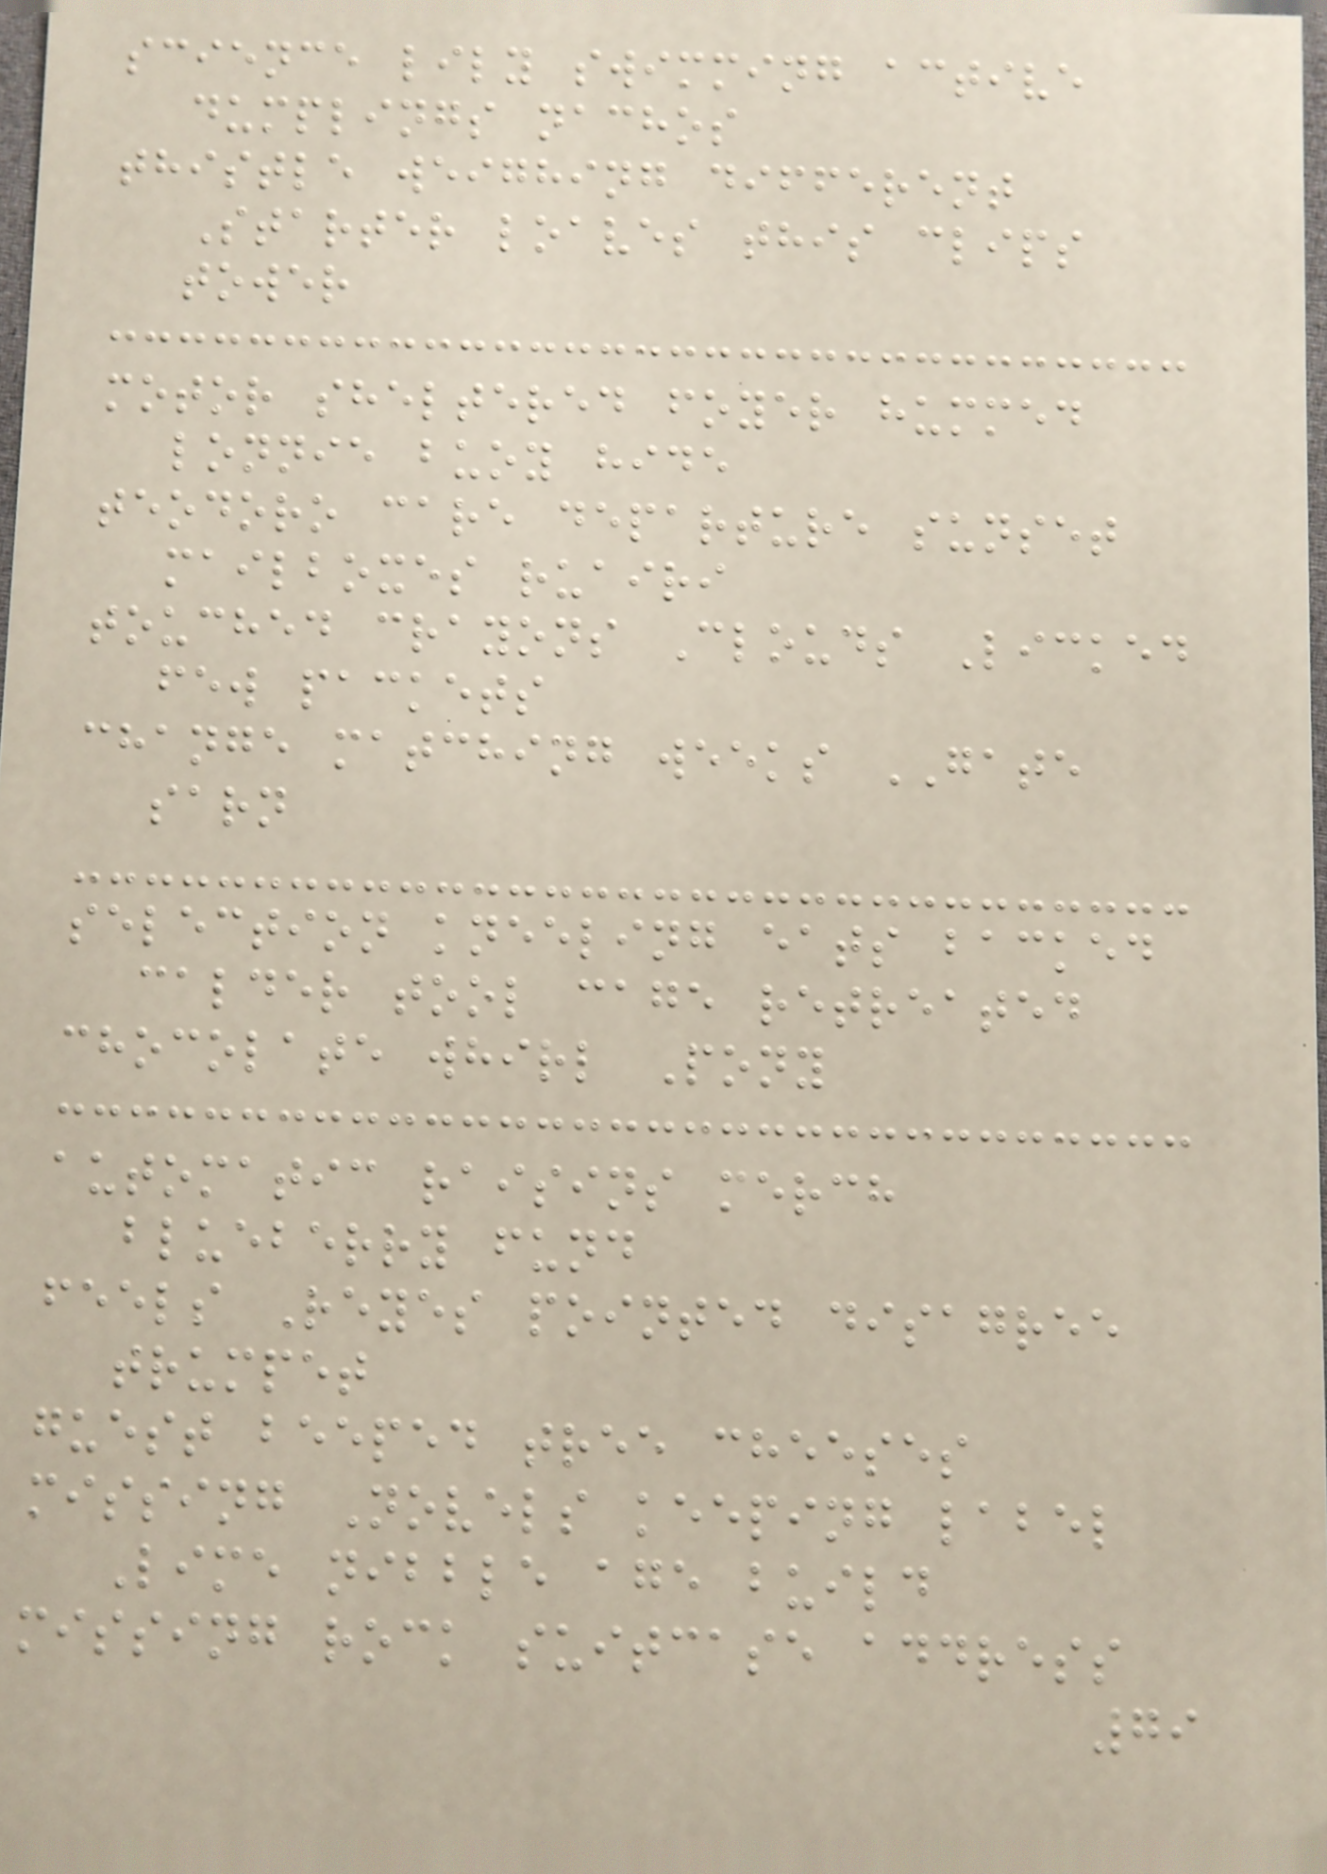science lily swimming active
dumplings nachos
thistle weighing different
Starter loaves this clips
tower
motor sheltered foyer hummed
lonnie buoy hide
teodoro care departure sunset
mailboxes ruairi
touched crayons Clouds Licked
few packets
change matching weeks GATE
sarn
selection kneeling eats backed
calder tool cage retreated
chocolate whirl Pony
automatic raisins merch
blueberry fund
feels Reyes pointed disagree
trumpet
guest beeped tree cheeses
missing Novels keeping label
Lime nibble age build
missing rock suitcase address
79
